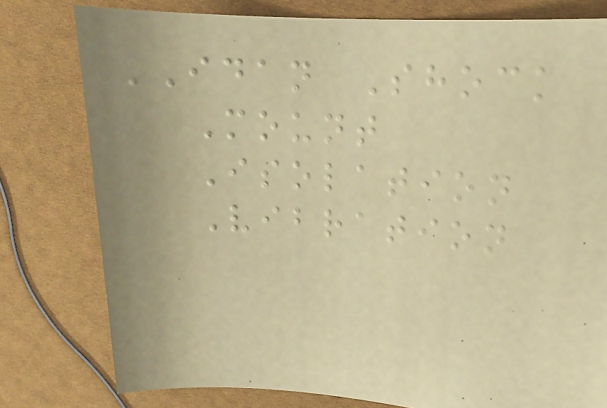IDAN Shock
Mount
Isolation
Vibration
